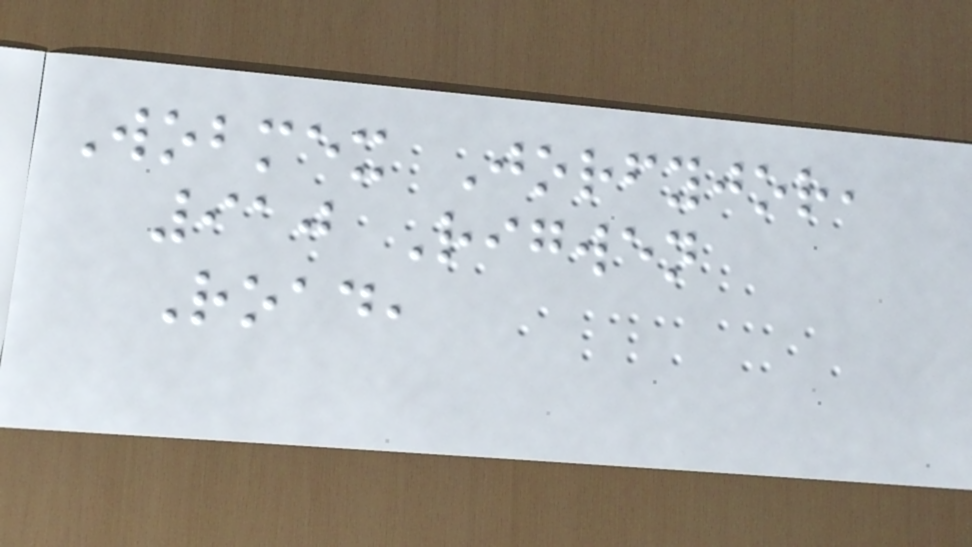Wobmex Jorfyjor,
910 Rigwen
Road,
